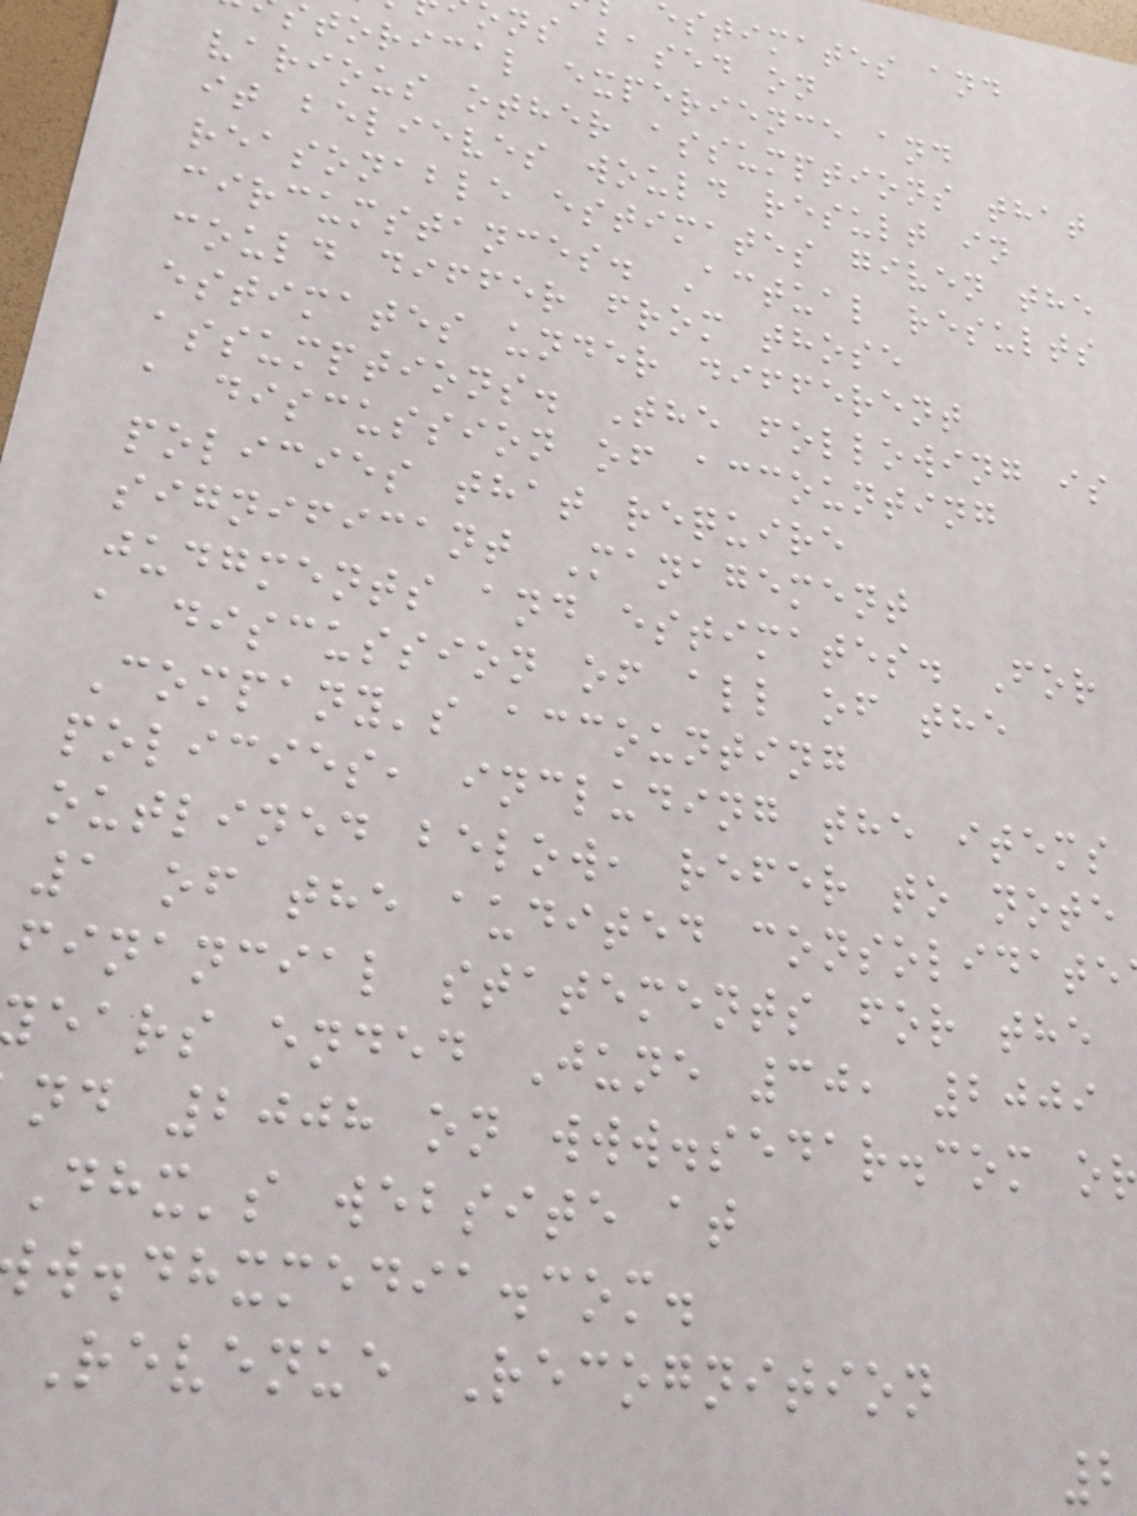estimates and
ons based on
torical experience and
various other assumptions that
it believes would result in
reasonable estimates given the
circumstances. Actual results
could differ from those
estimates under different
assumptions. The following is
a discussion of accounting
policies that require
significant Management
judgments and estimates. For
a discussion of all of the
Company's accounting
policies, including the items
outlined below, refer to note
1 of the audited consolidate
financial statements for the
ears ended June 30, 2009
nd 2008 on www.sedar.com o
dhx's website at
w.dhxmedia.com.
Revenue Recognition
